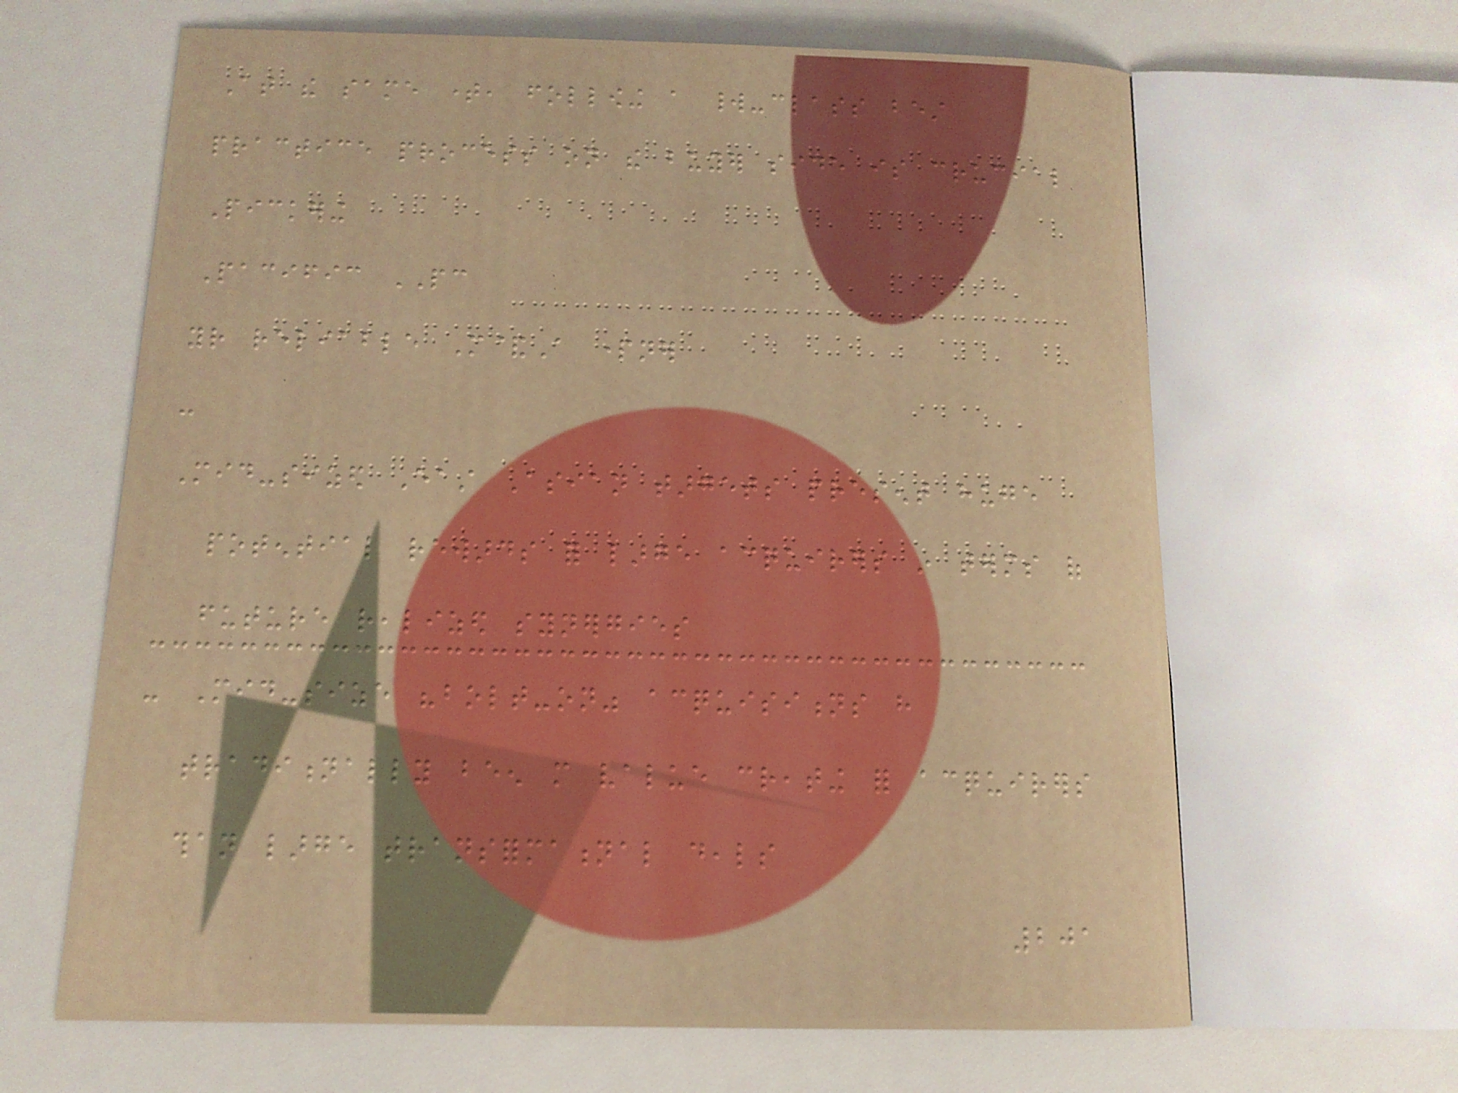At the same time, following a world-class best
practice process on the buyer side is crucial
Pickering
Pacific PC
your reliable M&A partner
-
Mid-sized East Asian targets present huge
potential rewards for large acquirers in terms of
future realized synergies
- Mid-size "bolt-on" acquisitions have
traditionally been more value creating for acquirers
than large transformational deals
201
